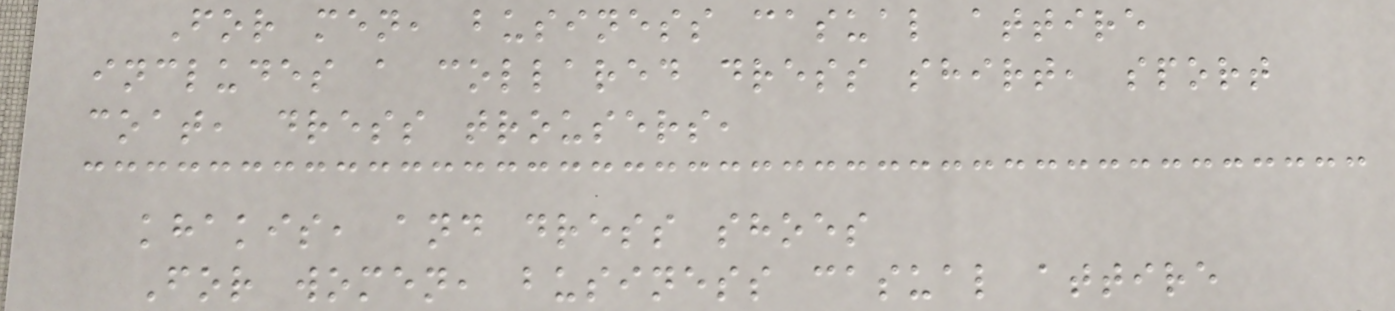For men, business casual attire
includes a collared dress shirt, sport
coat, dress trousers,
khakis, and dress shoes
For women, business casual attire
